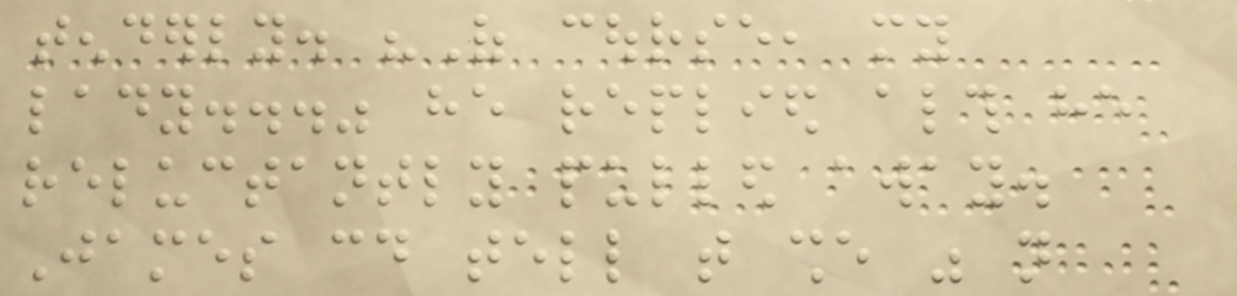tenderly. "Of course, my
lady..." he replied although he
reluctantly pulled away.
James could tell that she was not
